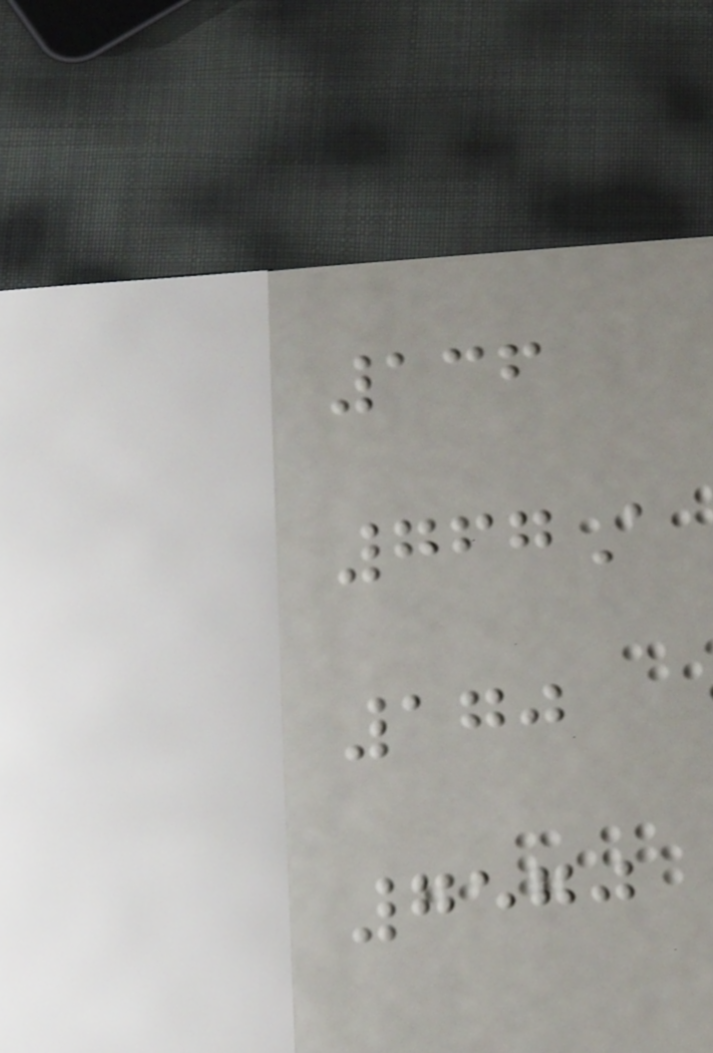136
767A
170
7570
